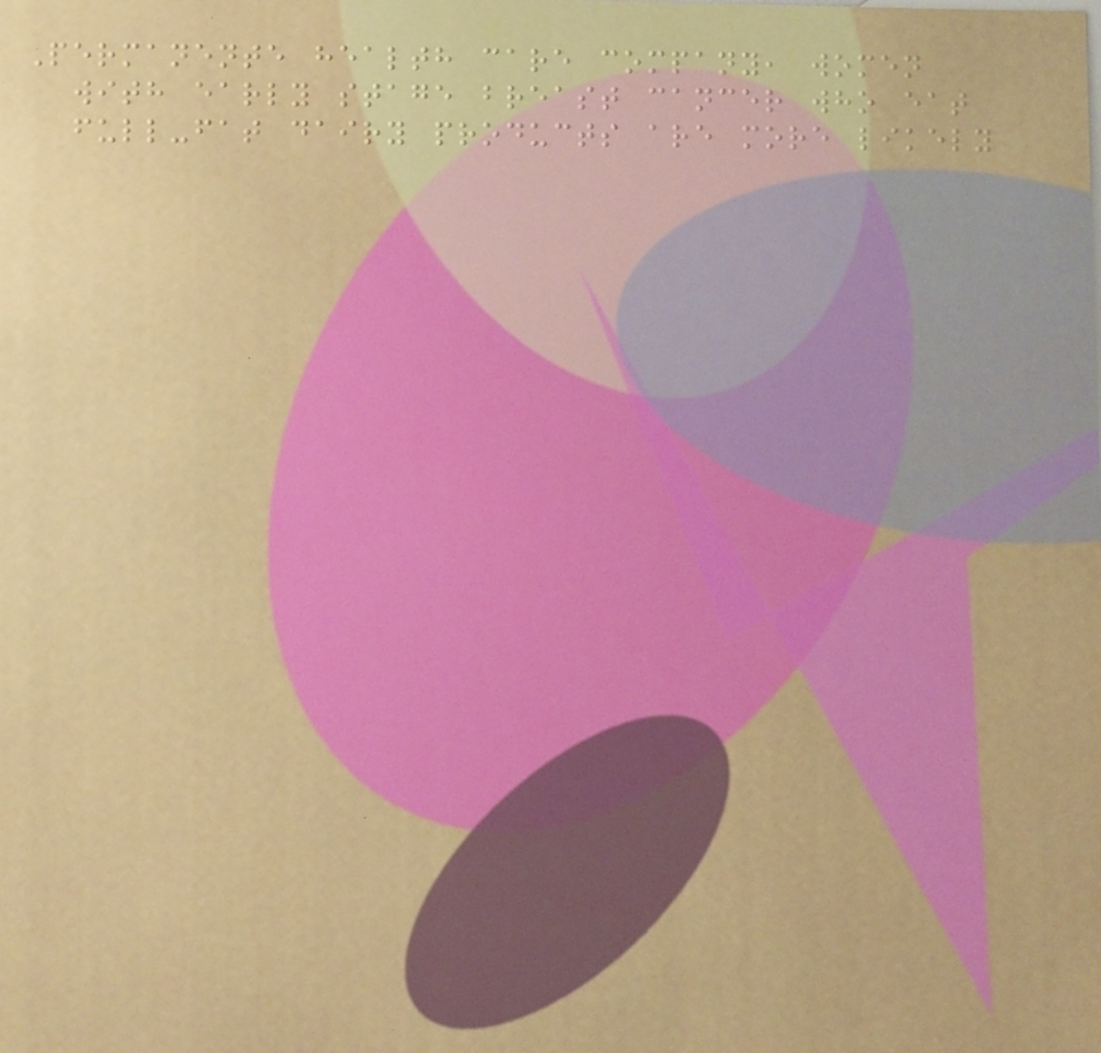Permanente health care company, women
with early stage breast cancer who eat
full-fat dairy products are more likely
